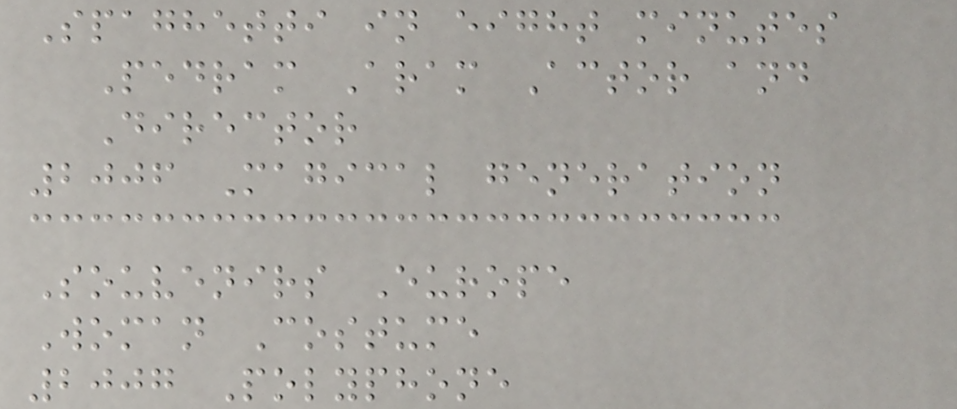Spaghetti in eight minutes
Pedram Aram Actor and
Director
2006 Magical generation
Souvenirs Europe
Woman Costume
2007 Polyphone
